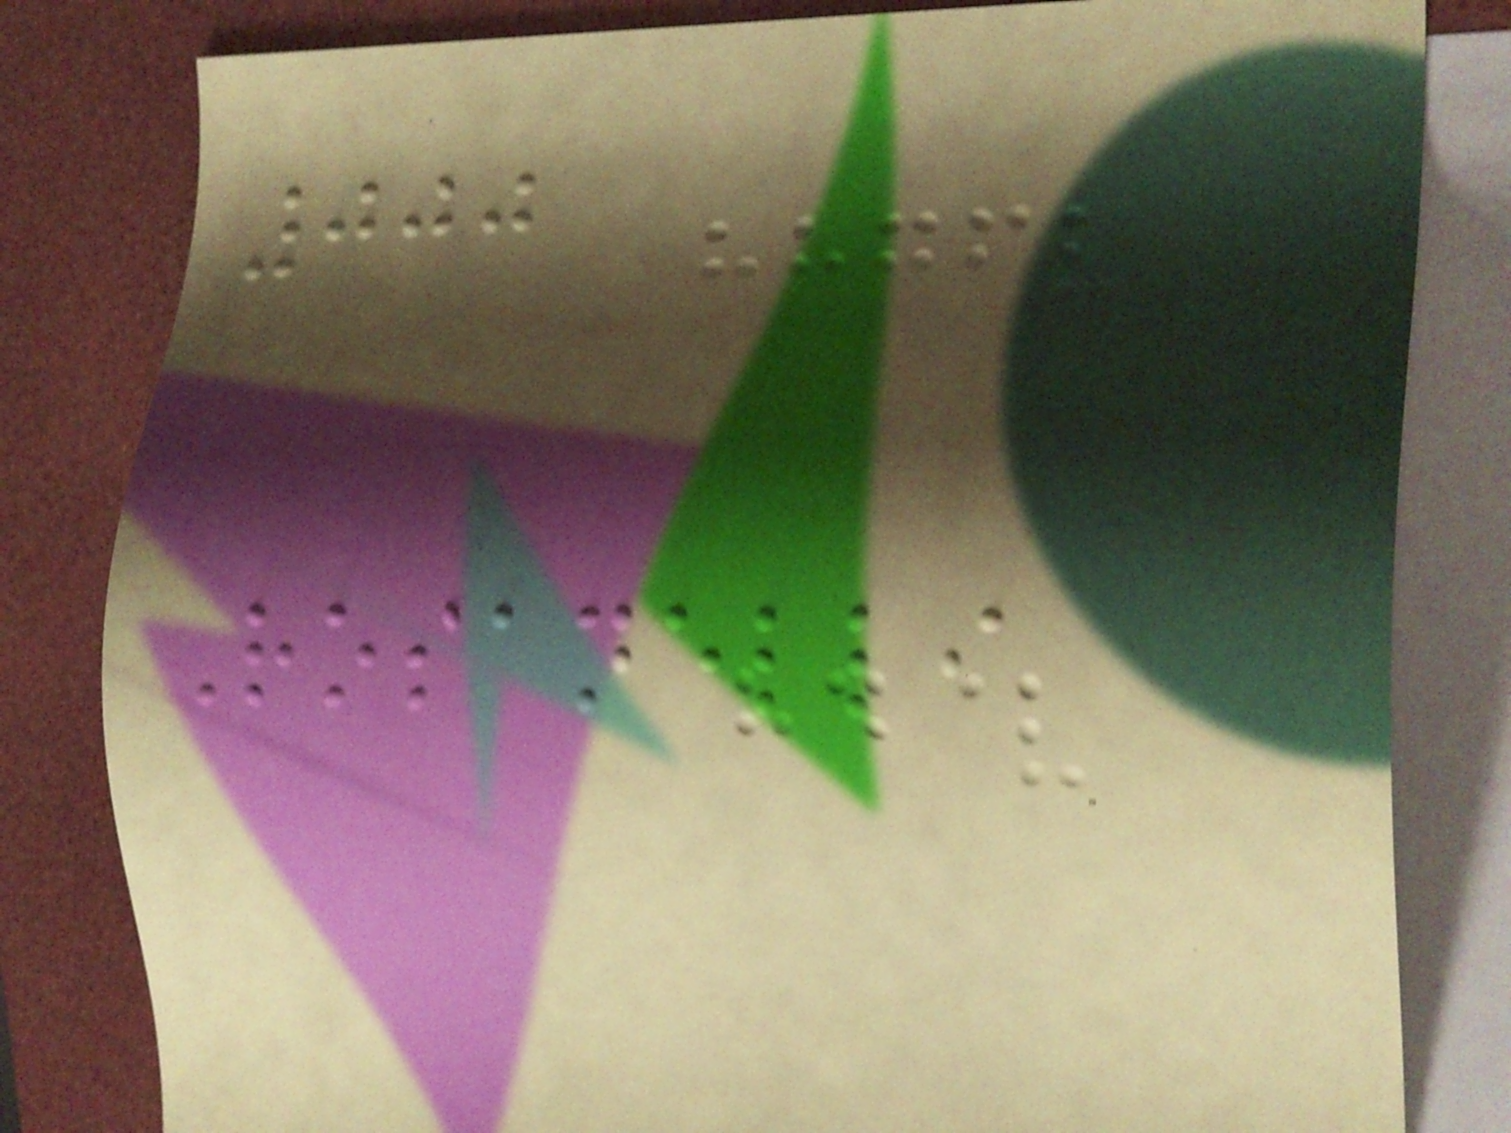000
Rosanelli
